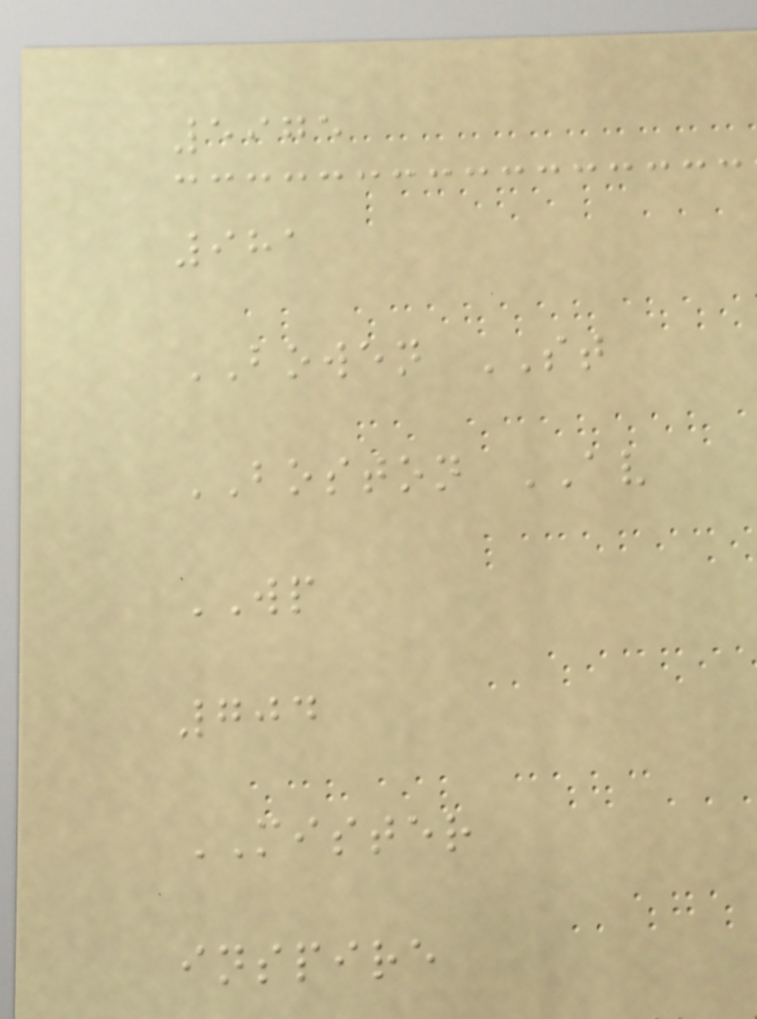5975
981
BOWEN ST
BOSTON AV
WP
704
MISTER
inspire
